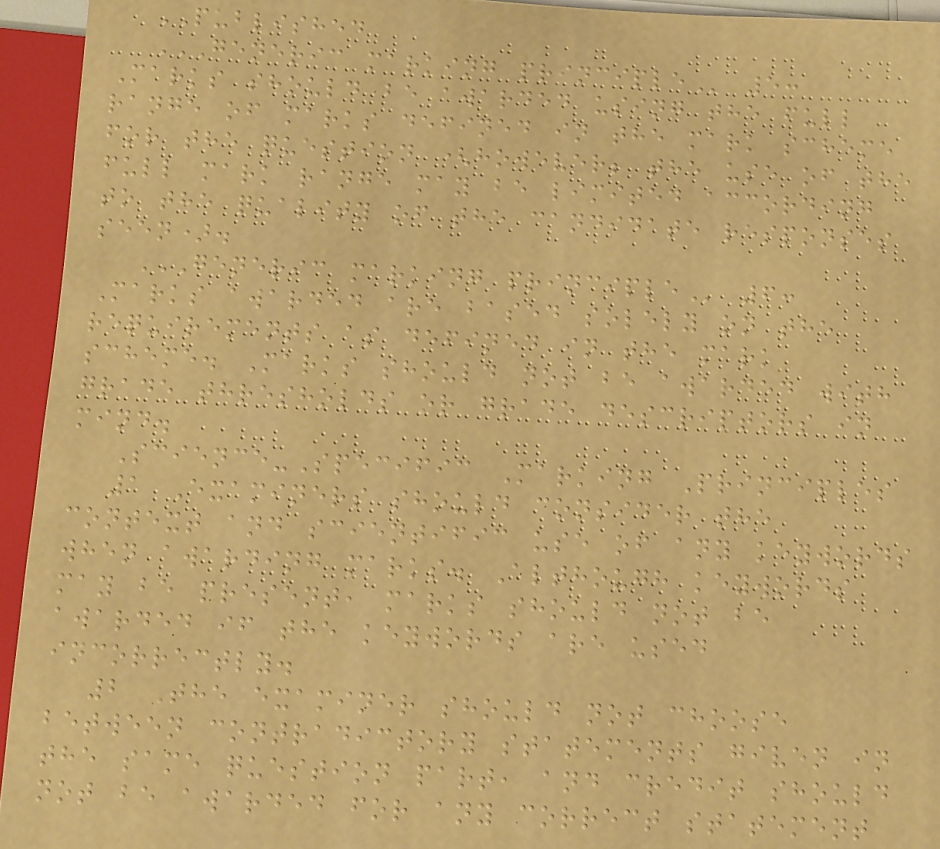PUBLISHED
GENERIC MARKING PRINCIPLE 5:
Marks should be awarded using the full
range of marks defined in the mark scheme
for the question (however; the use of the
full mark range may be limited according
to the quality of the candidate responses
seen).
GENERIC MARKING PRINCIPLE 6:
Marks awarded are based solely on the
requirements as defined in the mark
scheme. Marks should not be awarded with
grade thresholds or grade descriptors in
mind.
Science-Specific Marking Principles
1 Examiners should consider the
context and scientific use of any keywords
when awarding marks. Although keywords
may be present, marks should not be
awarded if the keywords are used
incorrectly.
2 The examiner should not choose
between contradictory statements given in
the same question part, and credit should
not be awarded for any correct statement
